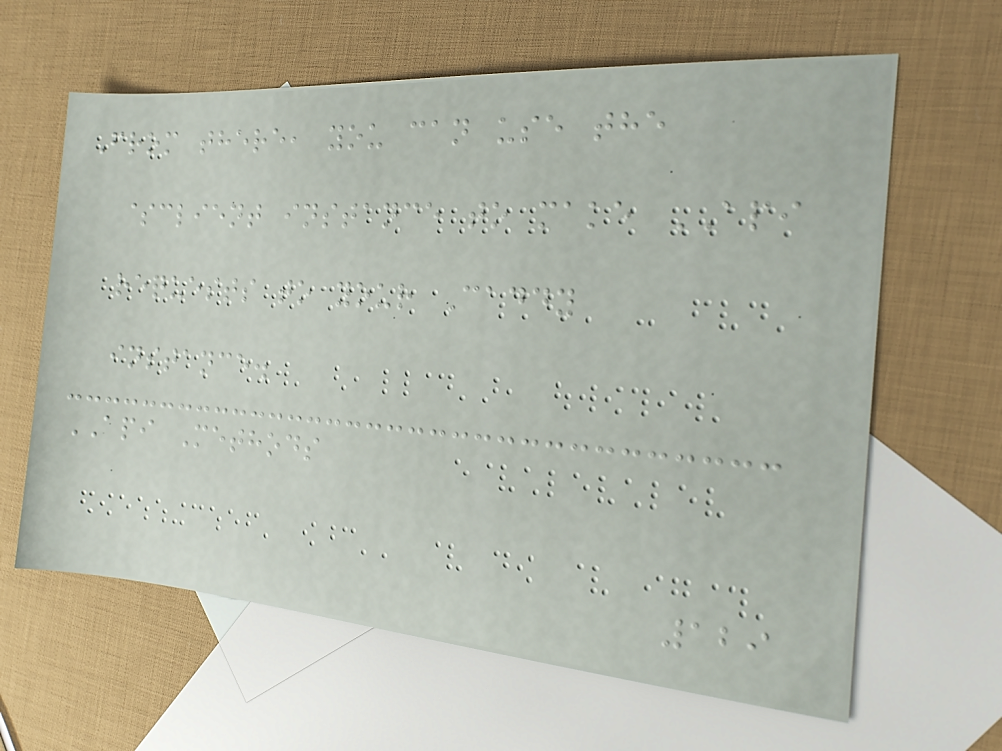From there, you can use the
$client instance to make API
requests to your Caddy
instance.
API Methods
129
